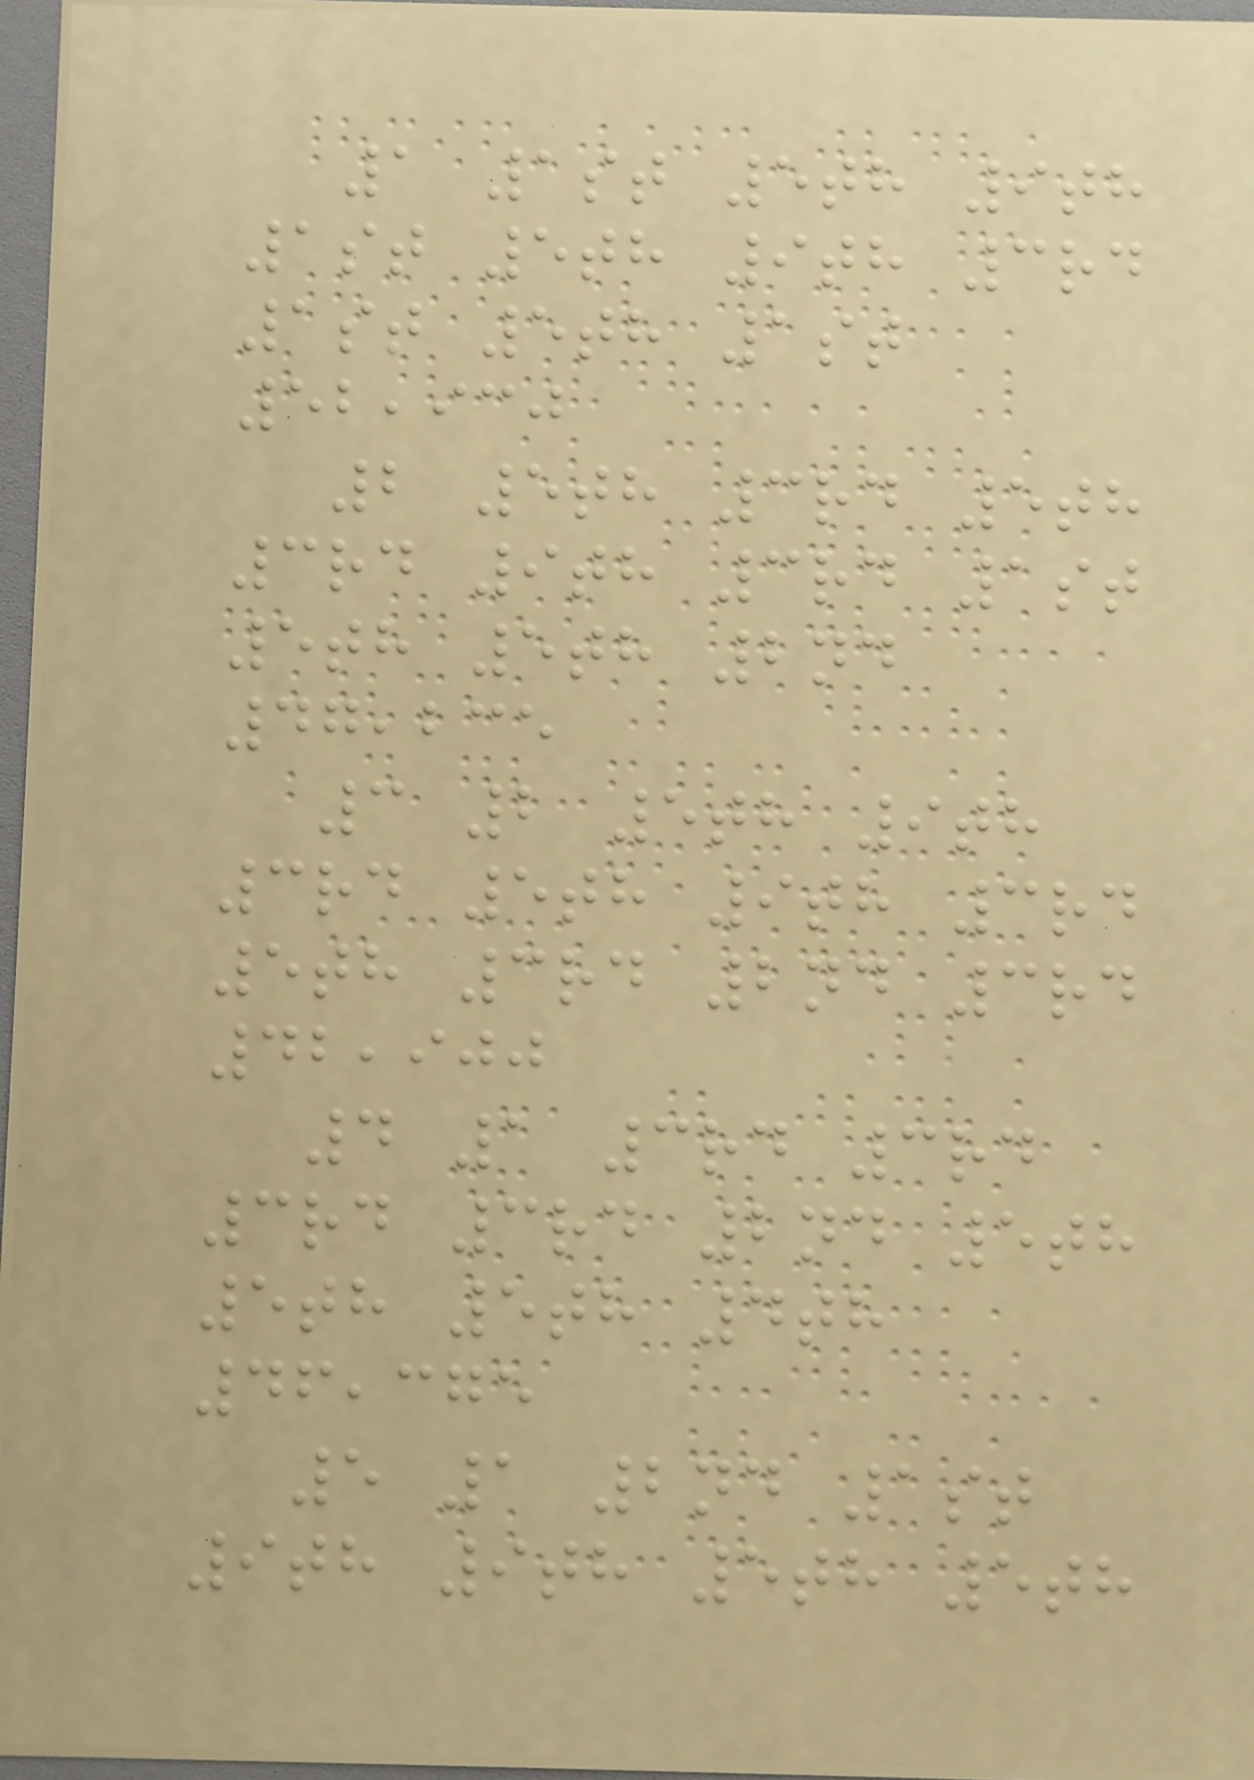1 1st 5th 9th
1st 5th 9th 3rd
1st 5th 1st
52,930
2 5th 3rd 5th
3rd 9th 3rd 1st
5th 5th 2nd
47,235
3 2 5th 9th
3rd 5th 9th 3rd
5th 3rd 2nd 3rd
42,900
4 1 3rd 3rd
3rd 3rd 2nd 5th
5th 5th 4th
46,375
5 1 2nd 1st
9th 9th 5th 5th
